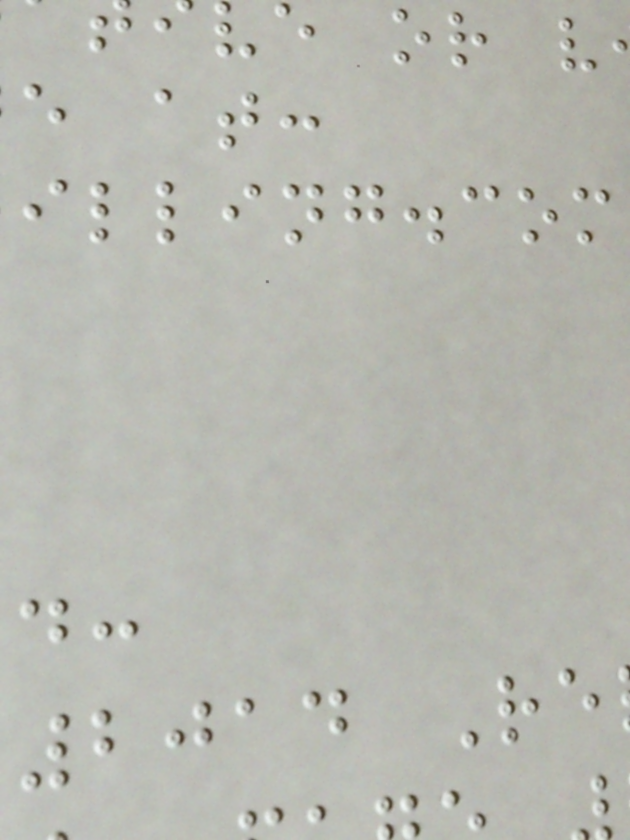e or v
e at:
illing.com
2014 Re
